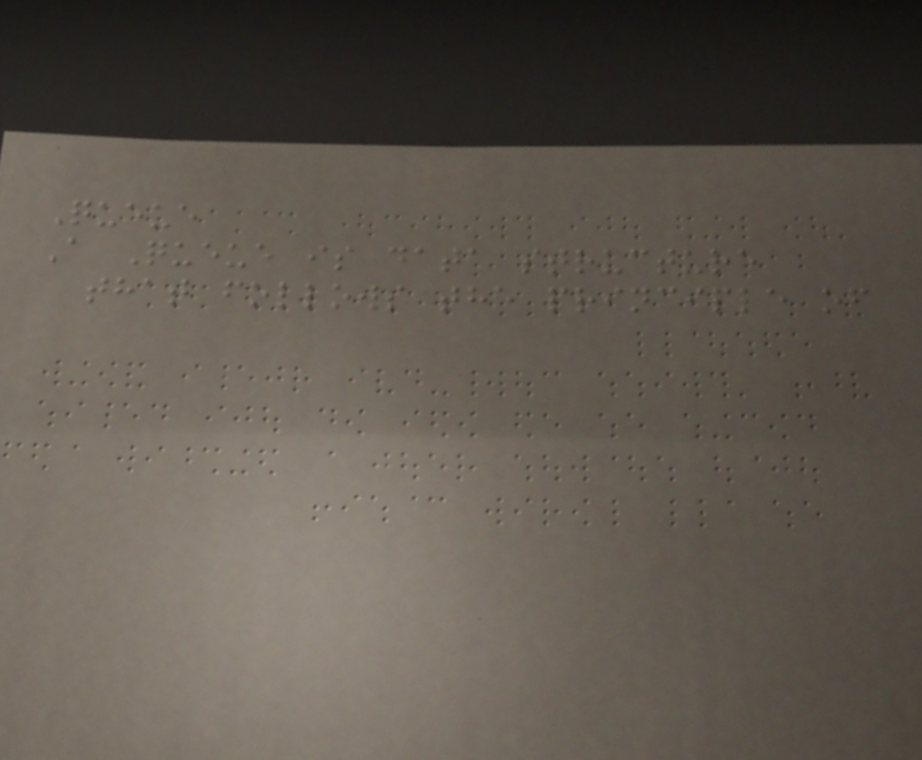Queue
A Queue is data structure
that follows the principle of
